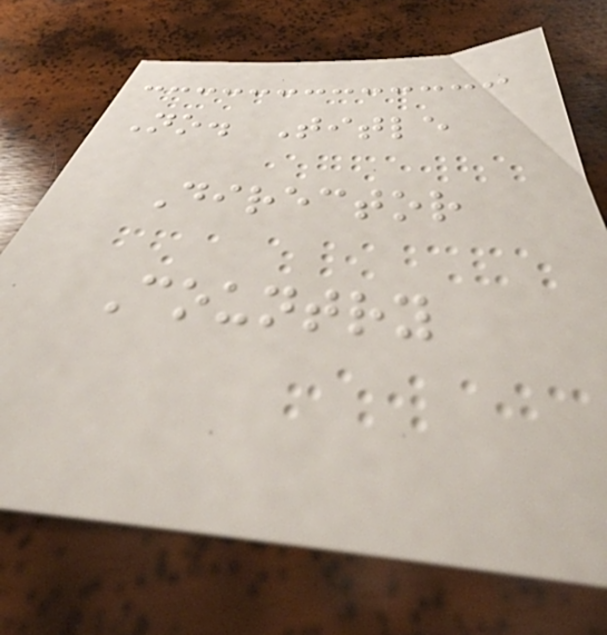No. Title
Director
Country
